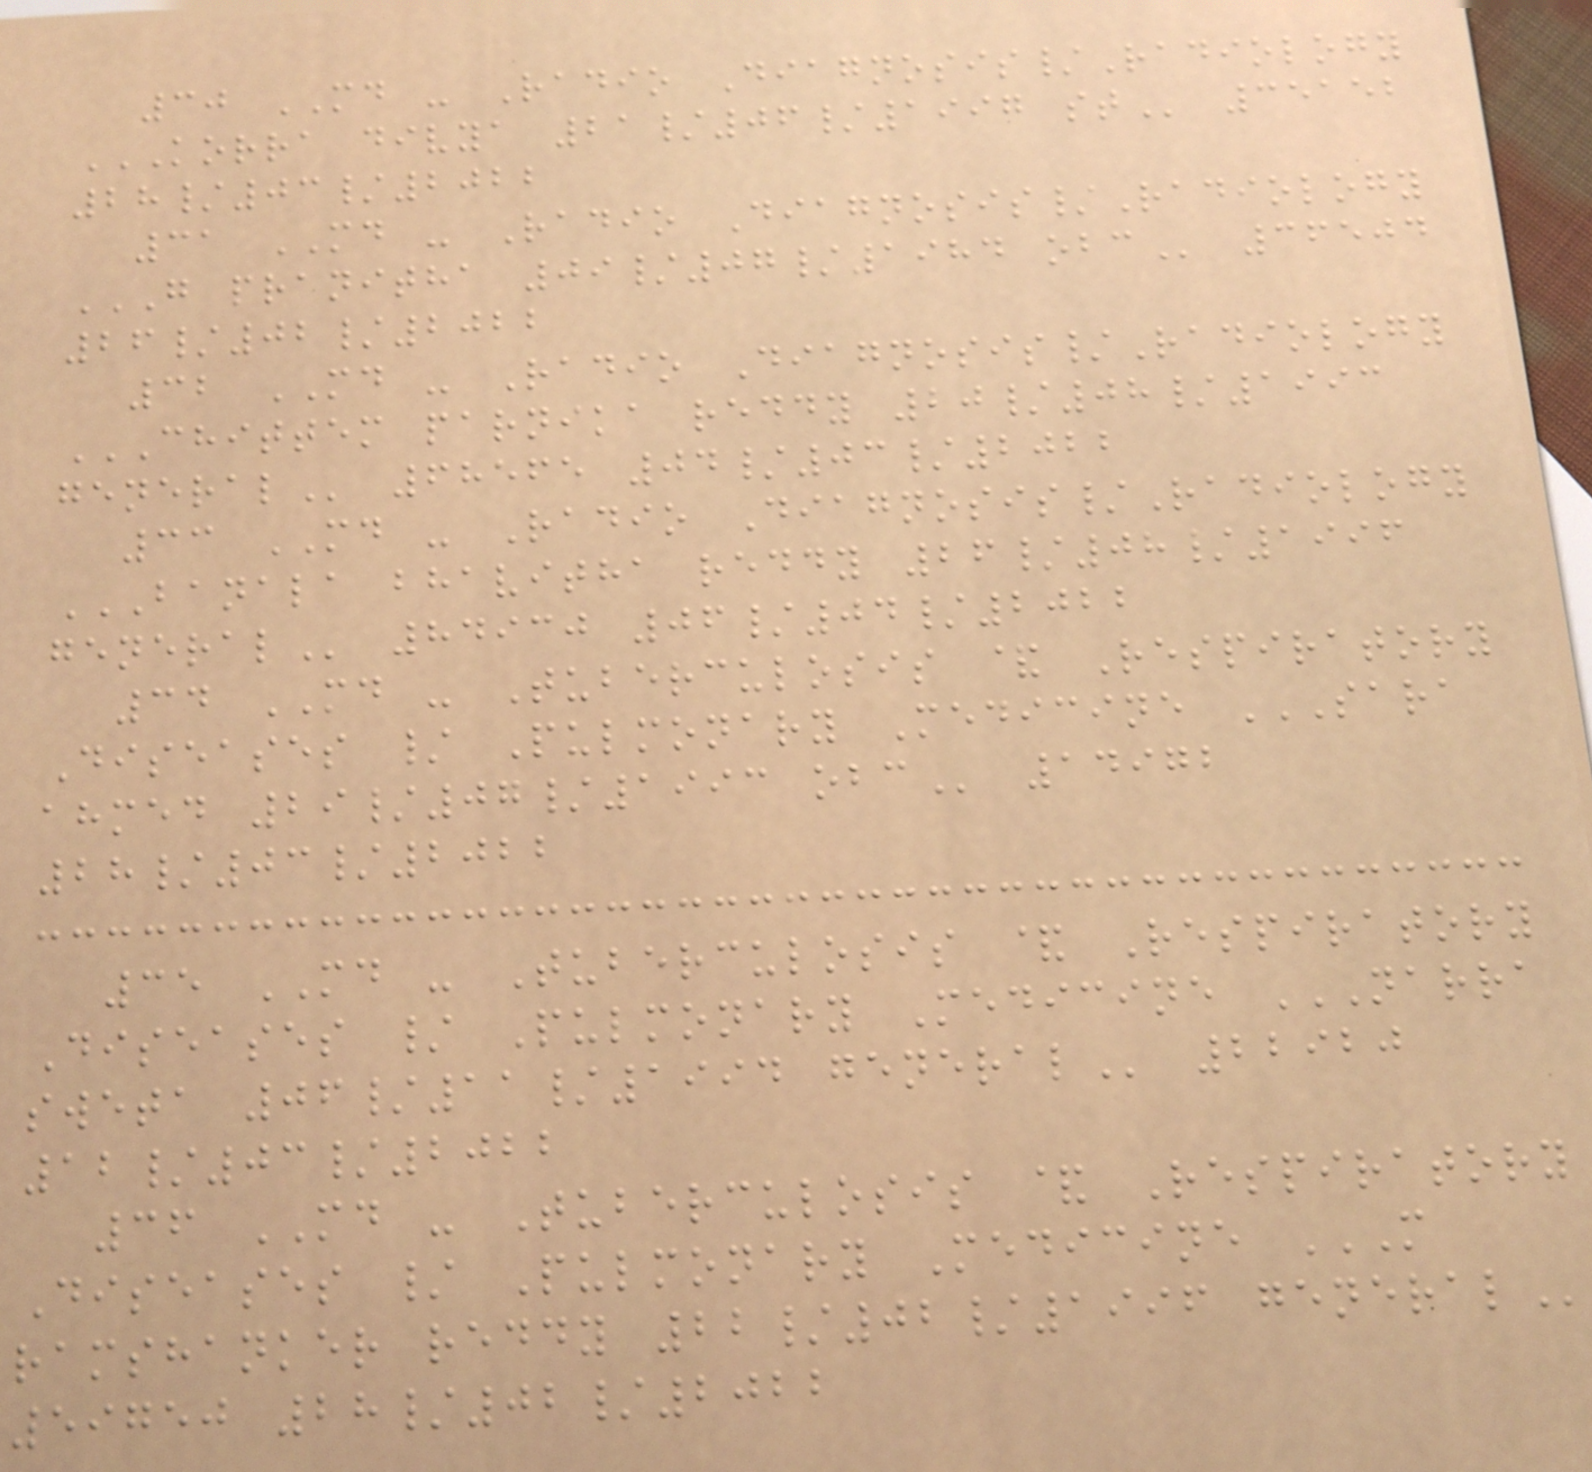30 MD - Radio Diagnosis/Radiology
KORRA DIVYA 21/06/1997 ST 35152
28/03/2022
31 MD - Radio Diagnosis/Radiology
G PRANITHA 09/07/1984 OBC 36504
26/02/2022
32 MD - Radio Diagnosis/Radiology
CHITTEM PARNIKA REDDY 20/08/1993
GENERAL 68565 04/03/2022
33 MD - Radio Diagnosis/Radiology
BANALA BHAVITHA REDDY 26/08/1996
GENERAL 84930 06/04/2022
34 MD - Tuberculosis & Respiratory
Diseases / Pulmonary Medicine SARA
AHMED 29/07/1993 OBC 14972
28/03/2022
35 MD - Tuberculosis & Respiratory
Diseases / Pulmonary Medicine NARRA
SWETA 06/11/1994 GENERAL 22920
12/03/2022
36 MD - Tuberculosis & Respiratory
Diseases / Pulmonary Medicine M
RAMSHANKER REDDY 22/02/1996 GENERAL
59750 28/02/2022
